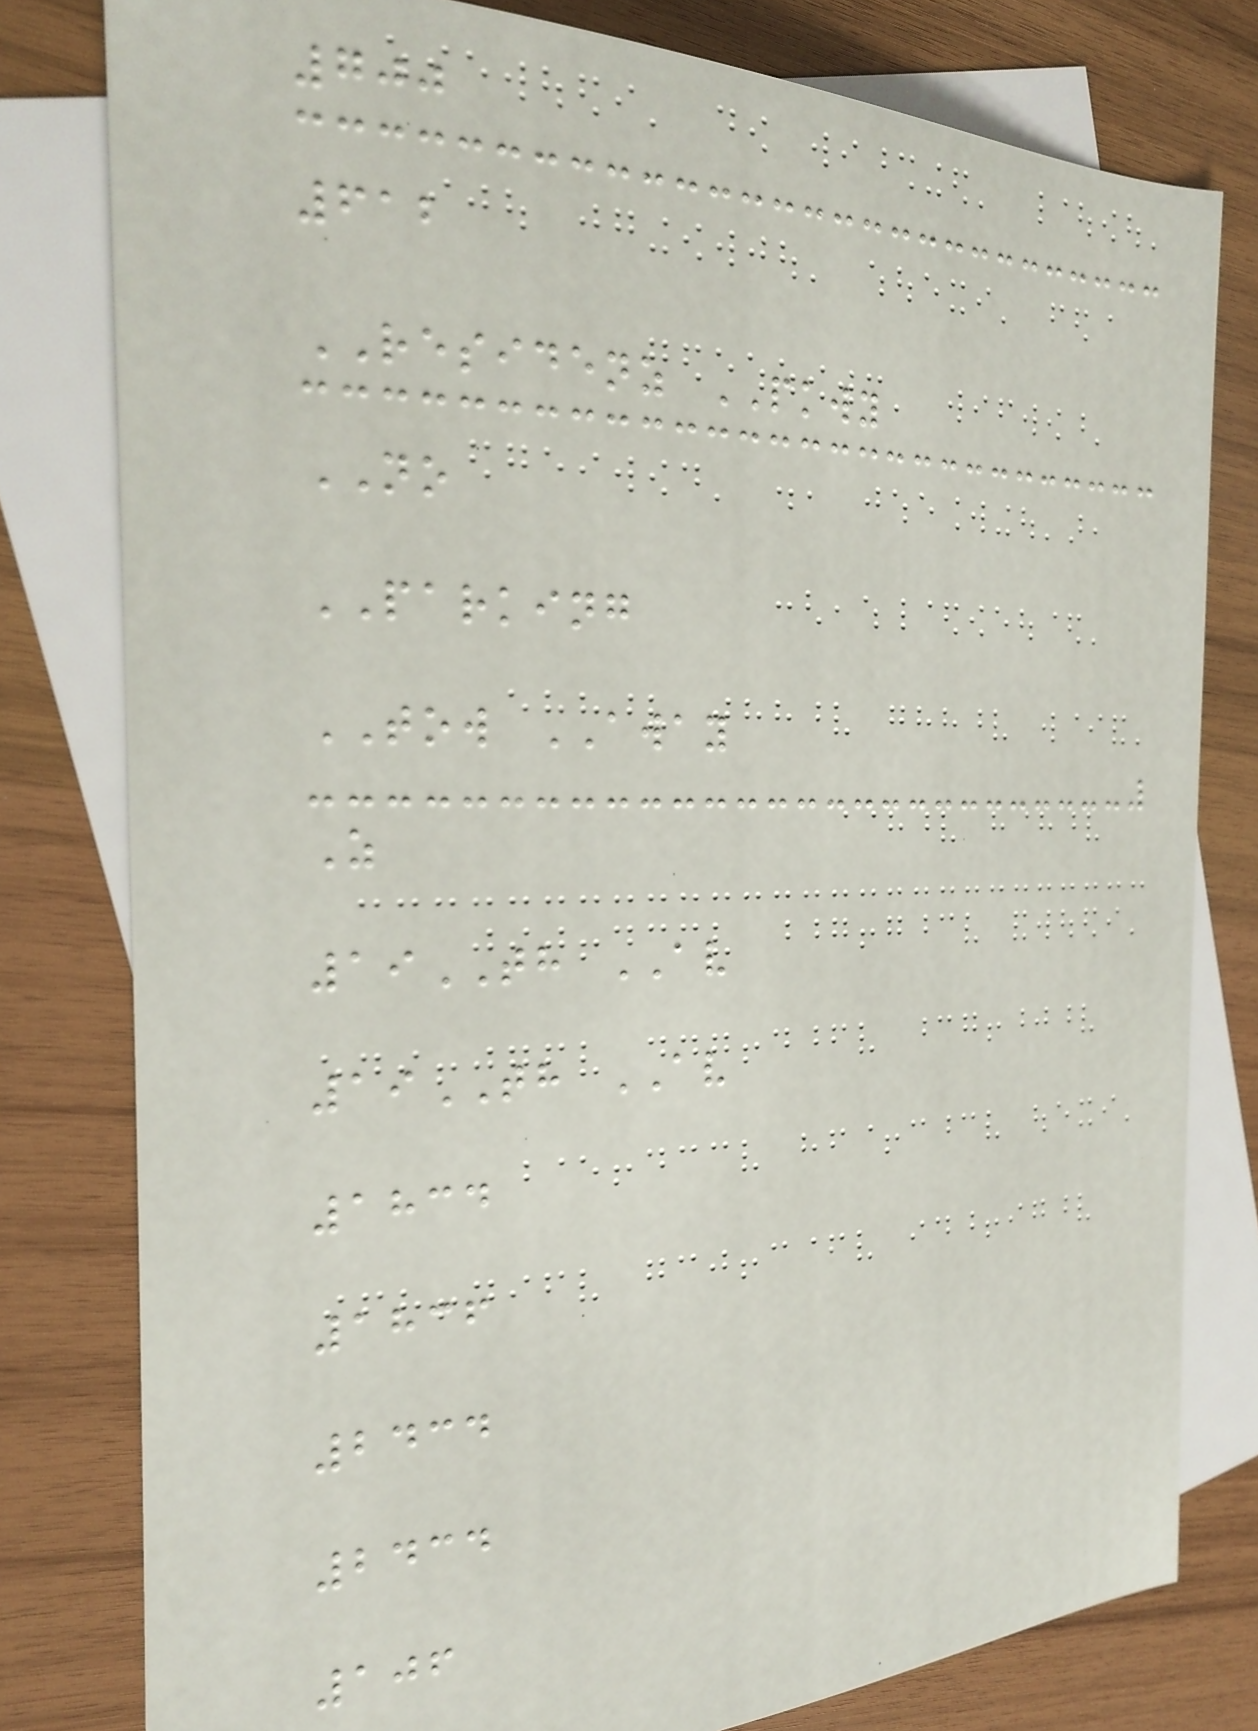700
612
RESIDENZ PKWY
NO
PARKING
TOW AWAY
Z
19TH AV
19TH AV
1834
1836
2434
2434
106
